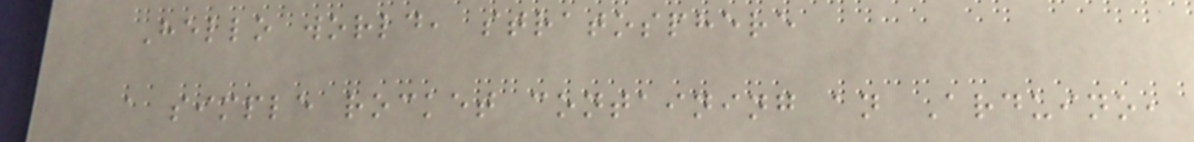Hello world, stratosphere
a simple rocket containing an Arduino,
